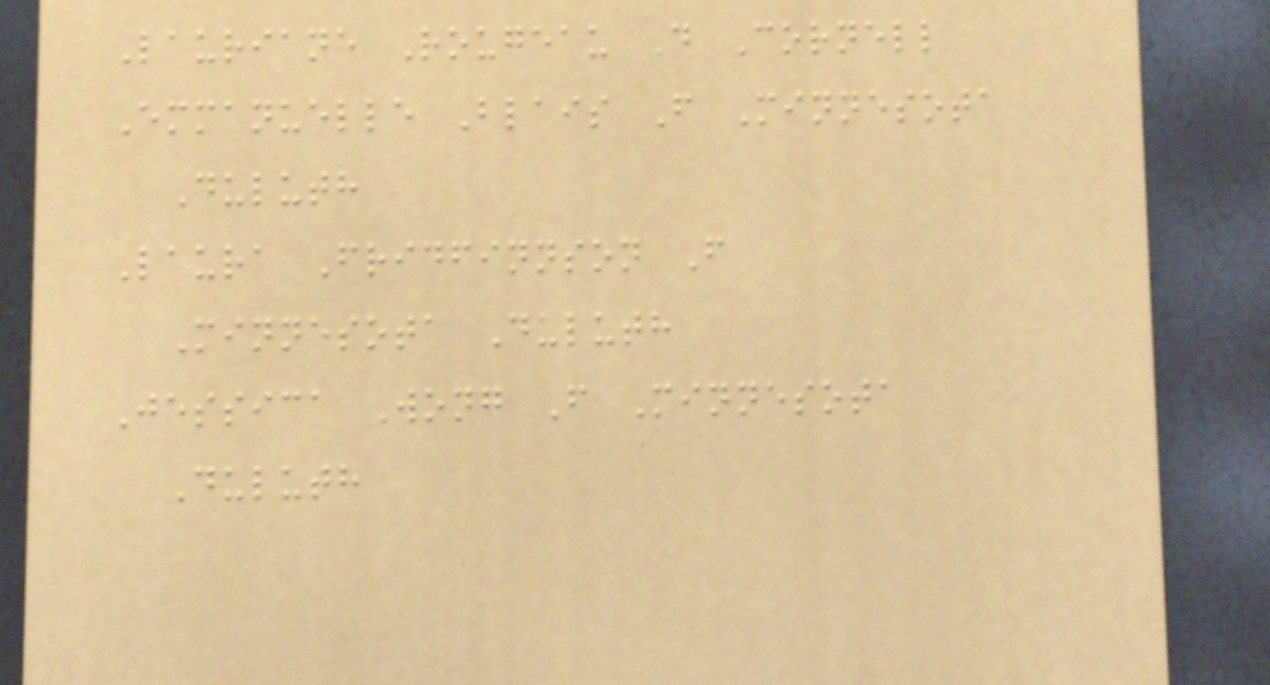Lauriane Rougeau D Cornell
Emmanuelle Blais F Minnesota
Duluth
Laura Fridfinnson F
Minnesota Duluth
Jessica Wong F Minnesota
Duluth
